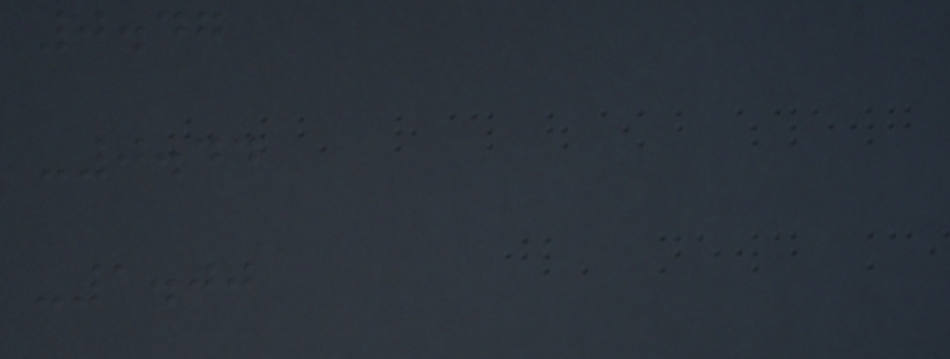0.47
-0.44
-1.00
